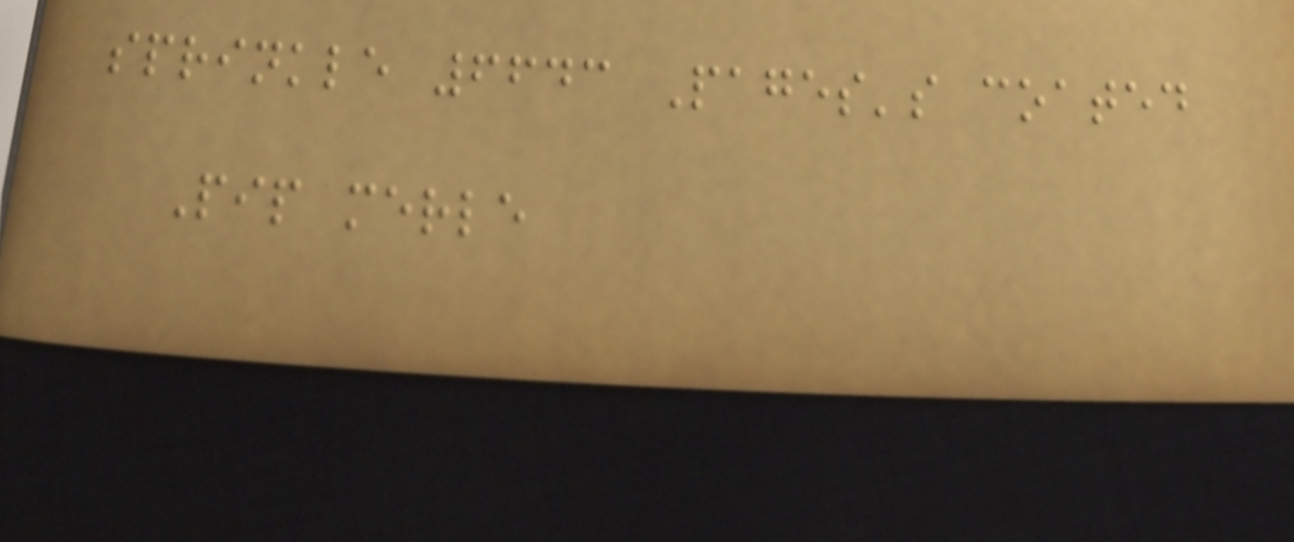sprinkle 6643 Pages's coated
Pip merle
